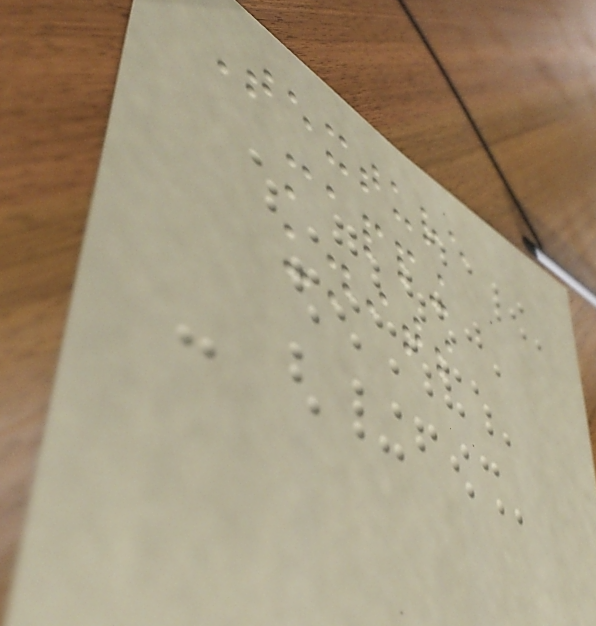Texture
mapping
units
